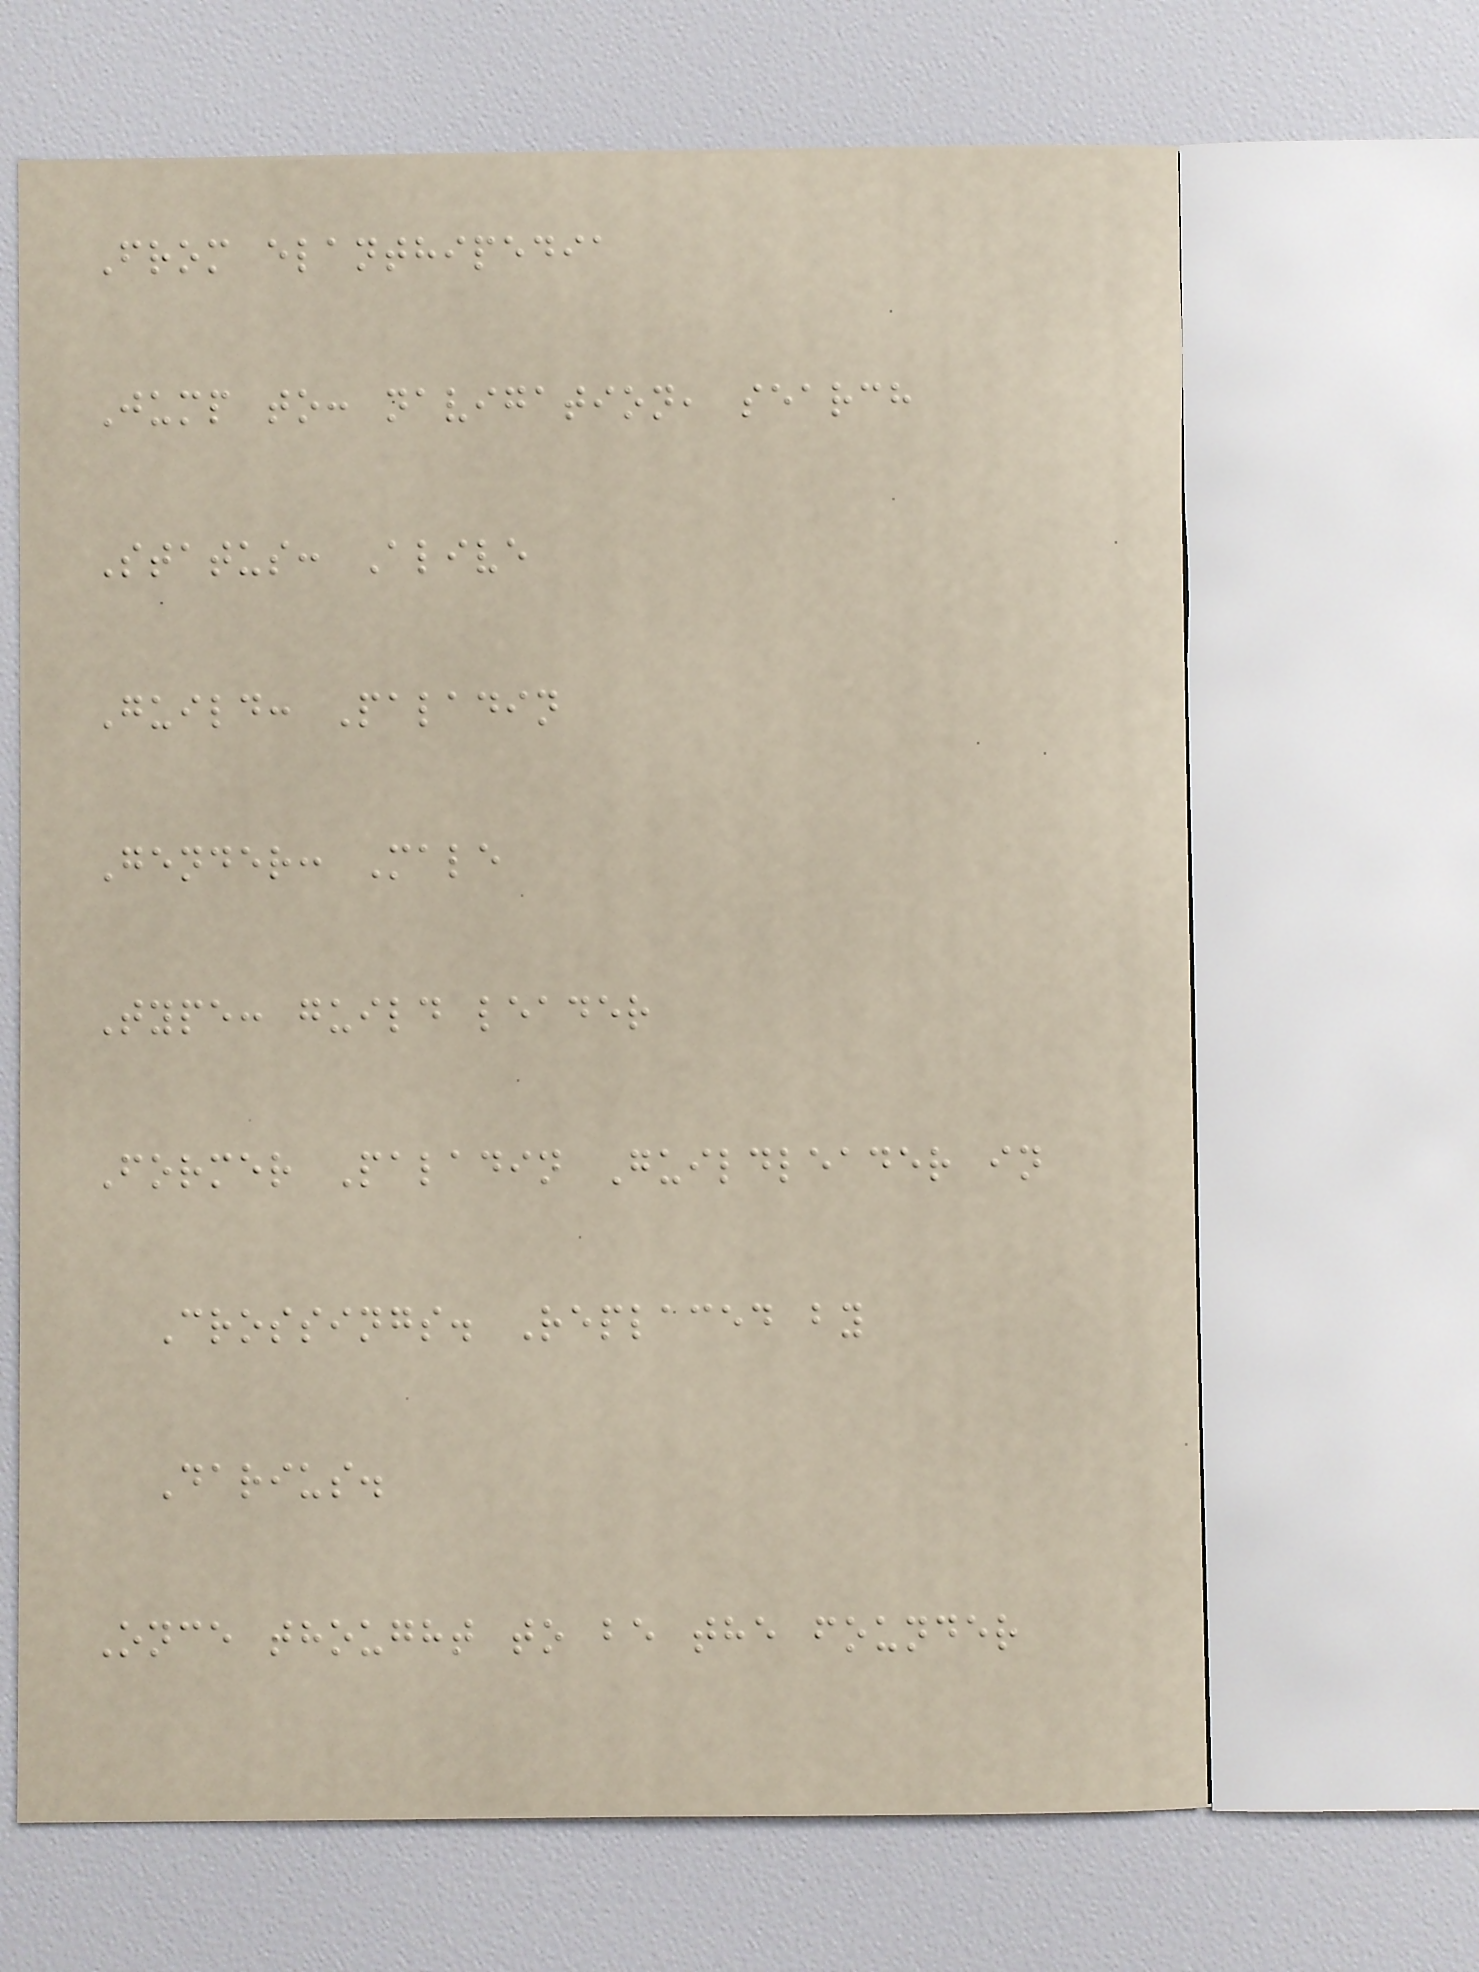From elanthipedia
Jump to: navigation, search
Status: Alive
Guild: Paladin
Gender: Male
Type: guild leader
Former Paladin Guildleader in
Crossings. Replaced by
Darius.
Once thought to be the founder
